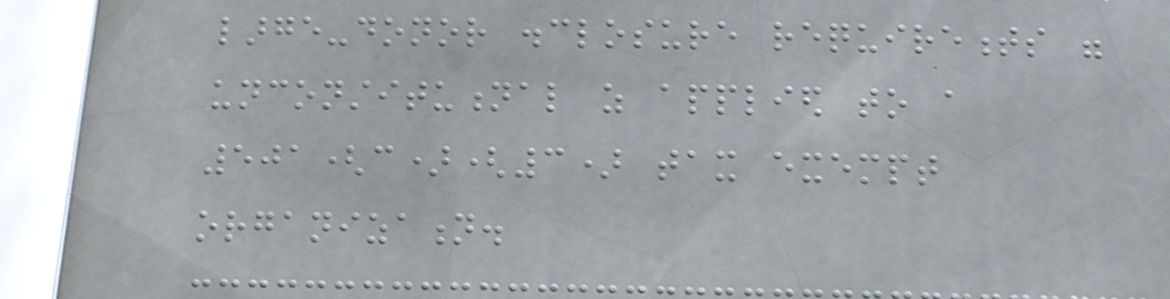large-donor disclosure requirements were
unconstitutional as applied to a
501(c)(3) tax exempt
organization.
